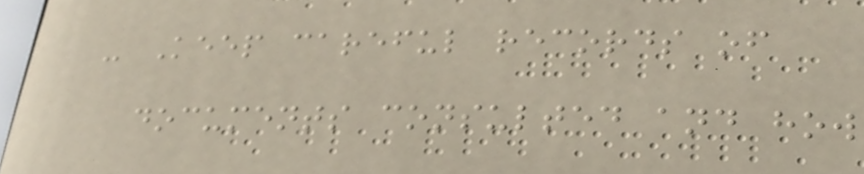- Keep careful records of
documents consulted and how
